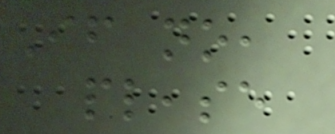If no,
please
